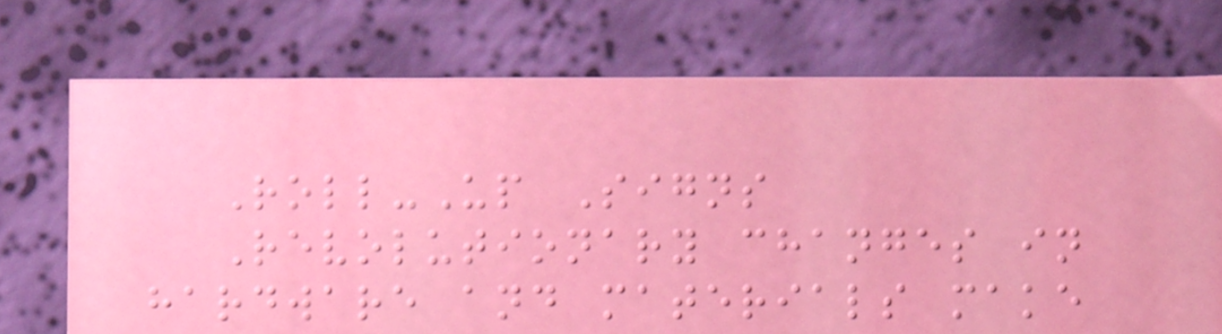Roll-Up Signs
Revolutionary changes in
hardware and materials make
